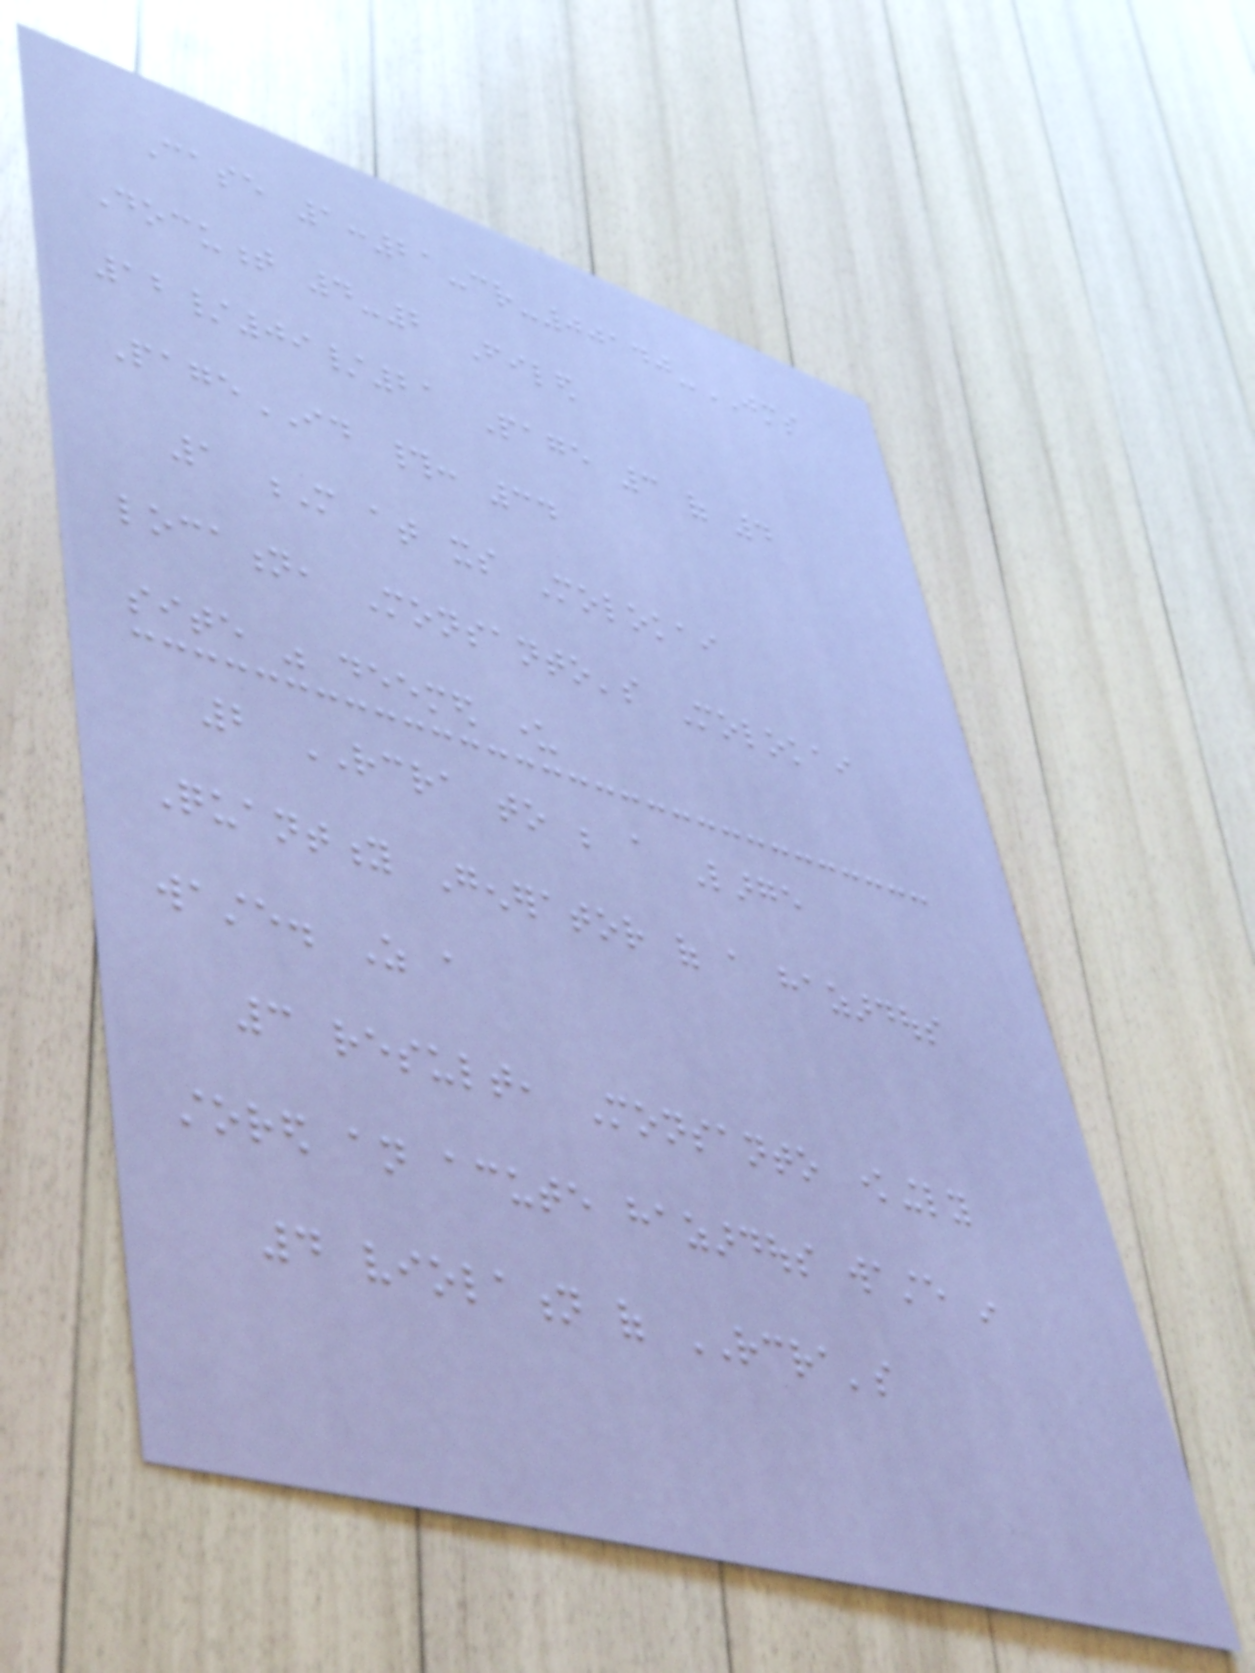Case 1:21-cr-00140-JMS
Document 4-2 Filed
12/09/21 Page 3 of 4
PageID #: 34
1 M at its Molokai
location, Monsanto's Molokai
site was deemed under
2 RCRA to be a Large
Quantity Generator of a hazardous
waste. As a
3 result, Monsanto knowingly
stored an acute hazardous waste in
4 violation of RCRA's
